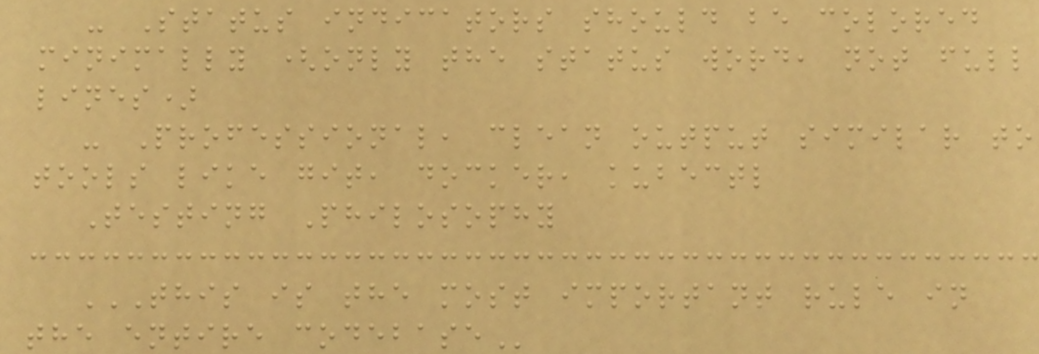- Status indicators should be colored
minimally (only the status word, not full
lines)
- Professional, clean output similar to
tools like git, docker, kubectl
Testing Philosophy
THIS IS THE MOST IMPORTANT RULE IN
THE ENTIRE CODEBASE
